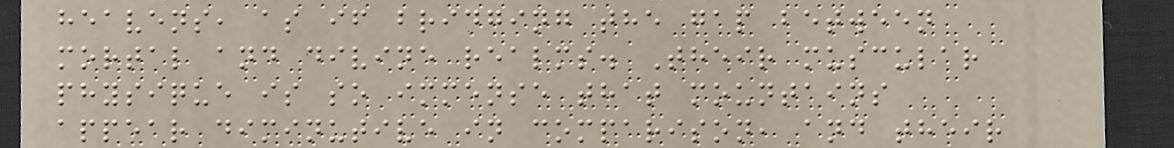heavens, as if bridging the gap between
mortal and divine realms. Their muscular
physique is so immense that mountains
appear diminutive in comparison, and their
